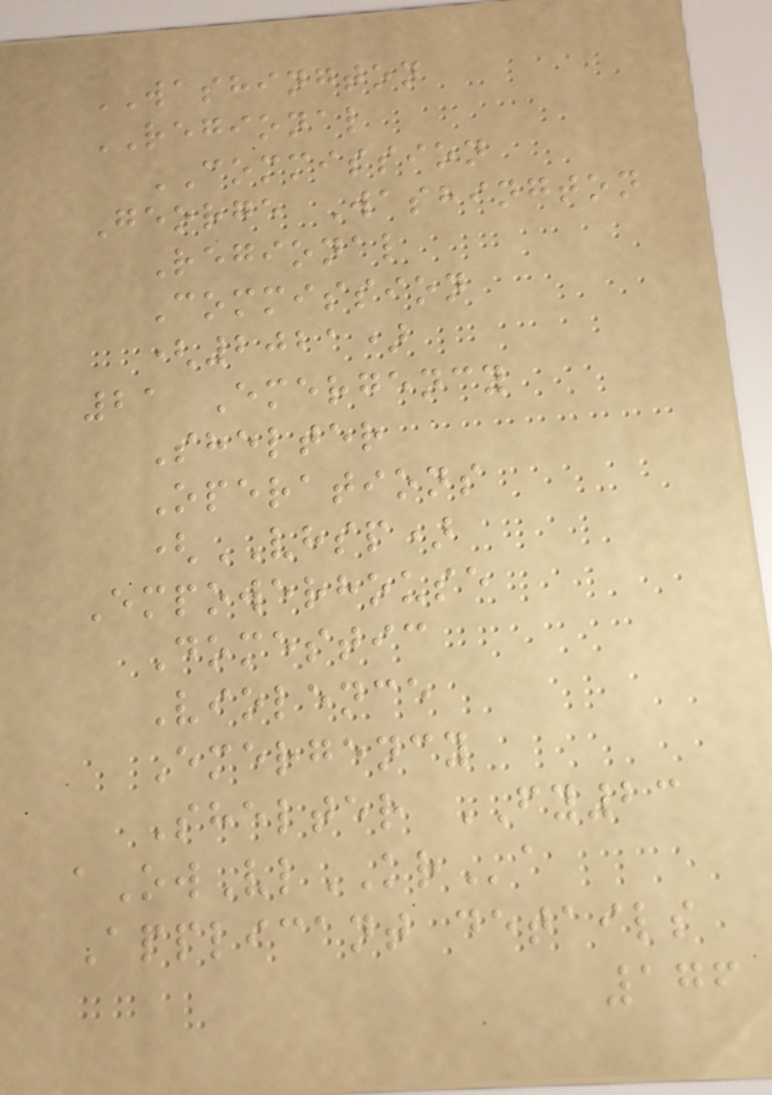WASHINGTON
REGIONAL
COMMISSION
George Washington
Regional
Commission
(2021)
21 Emergency
Shelter
Operations
(VHSP)
Empowerhouse
Domestic
Violence
Emergency
Shelter FY23
aOwVlKRa
Applicant details
176
